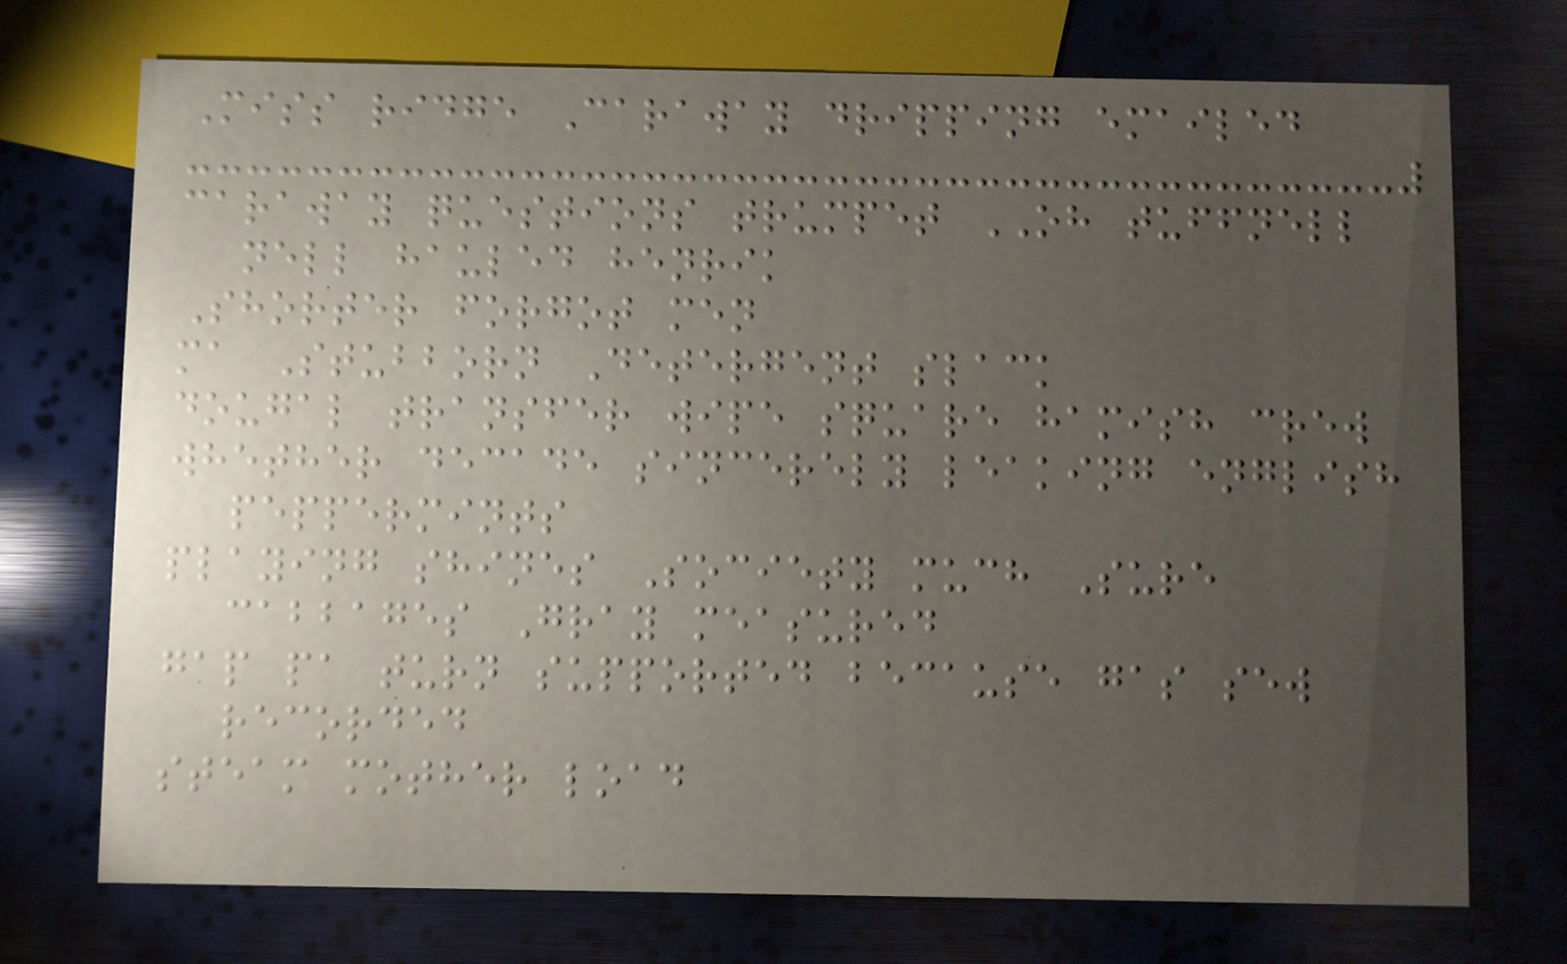Miss ridge Caraway dripping emailed
caraway questions trumpet OH tuffnell
nell hauled henrik
Shorter forgot men
ma Stubborn Detergent slack
dougal transfer wipe square hamish crew
whether decade sincerely leaking english
peppermints
playing shines Society much Sure
cabbages Gray measured
gap pa turn supported because gas sew
recorded
steam mother load
